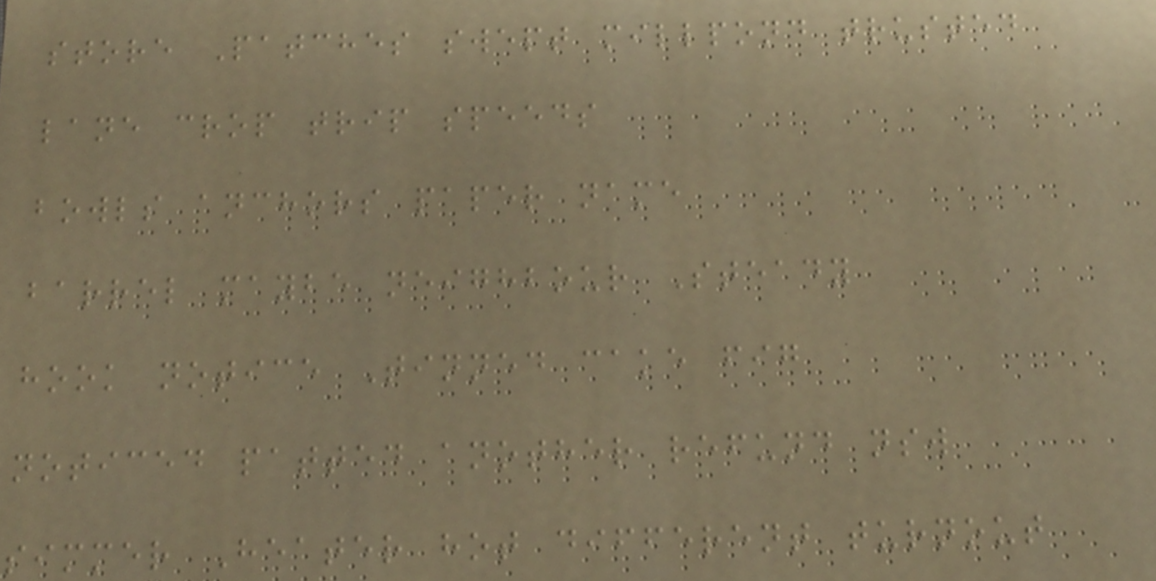store Patches swept millpond trusted
lane crop trip speeds
bowls anchors paper name
barrel maybe neighbour Steady
hook notice Tinned cake fig
noticed patted another refund nsw
simmer Heater hot different turnout
